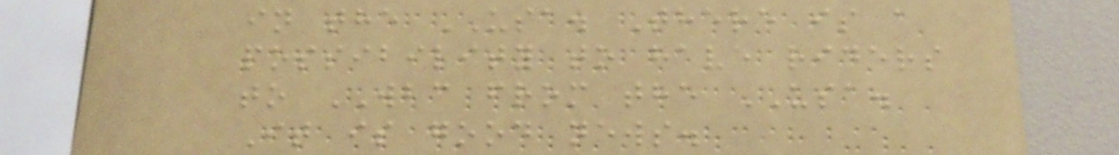in the USA. There is a
possibility to have riders
to WBC from the USA.
It is good news.
